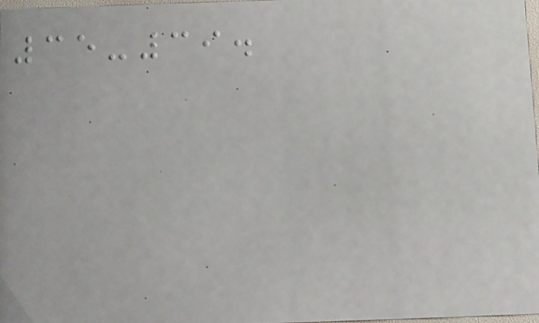35-39.
